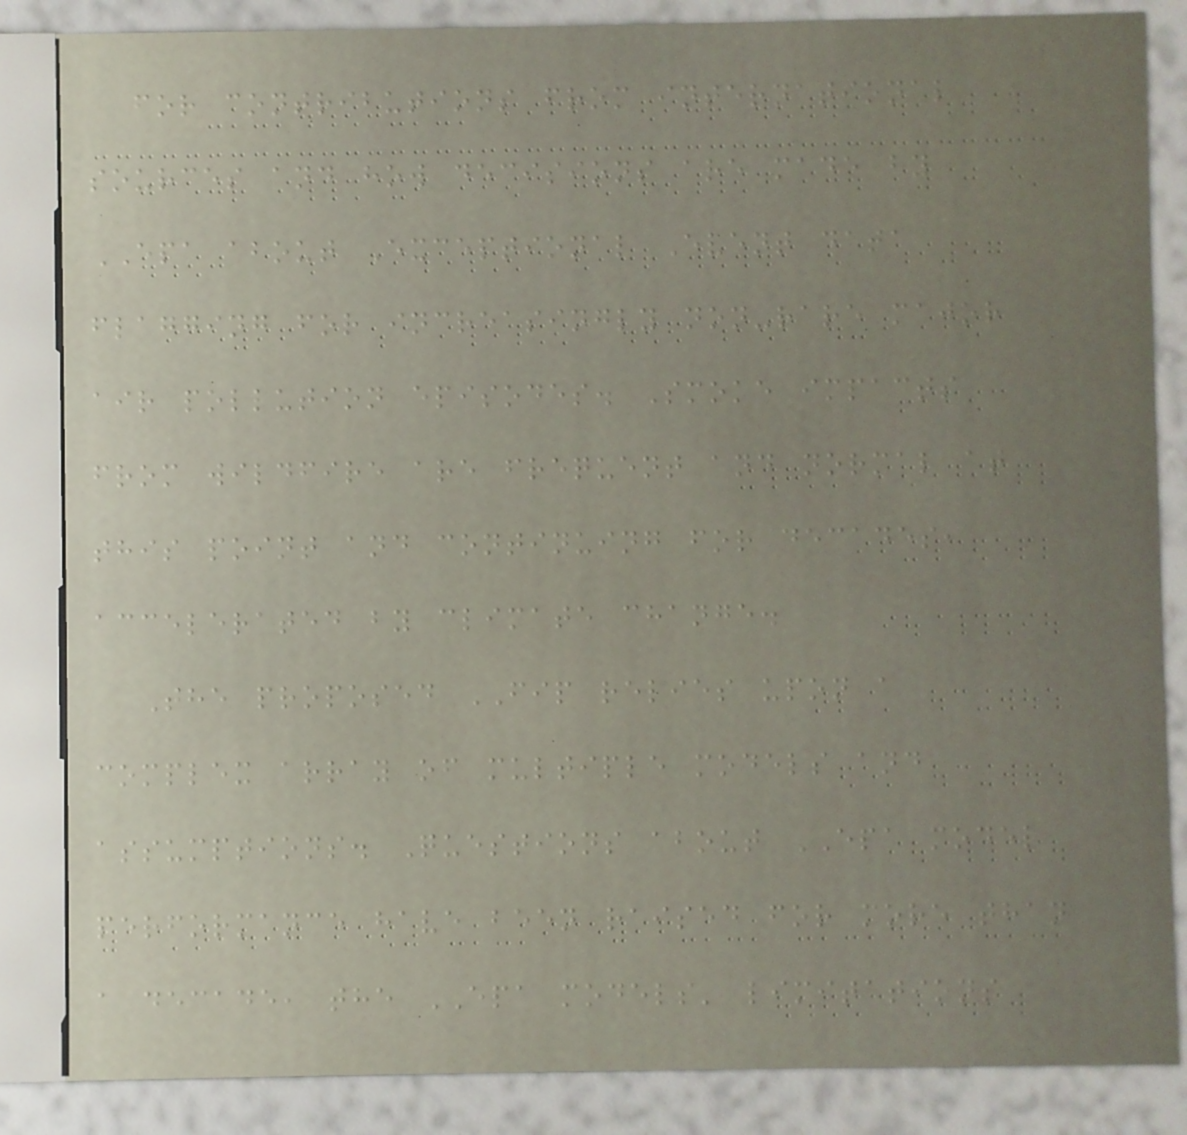for contributions from international
sources and how decisions are made by
EPA about Exceptional Event data
flagging for increasingly non-rare major
air pollution episodes. Smoke impacts
from wildfire are frequent and normal at
this point and continuing for decades,
accelerated by climate change.
The proposed FIP relies upon a
complex array of multiple models and
assumptions. Questions about EPA model
performance have been raised for more than
a decade, the EPA models' limitations
